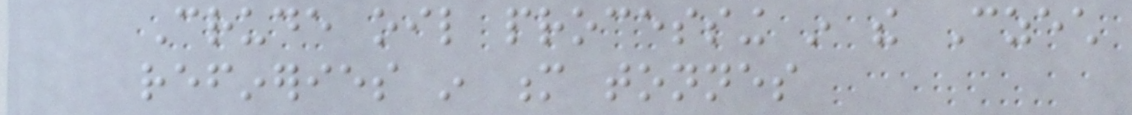Crude oil processing in the Czech
refineries in m tonnes
